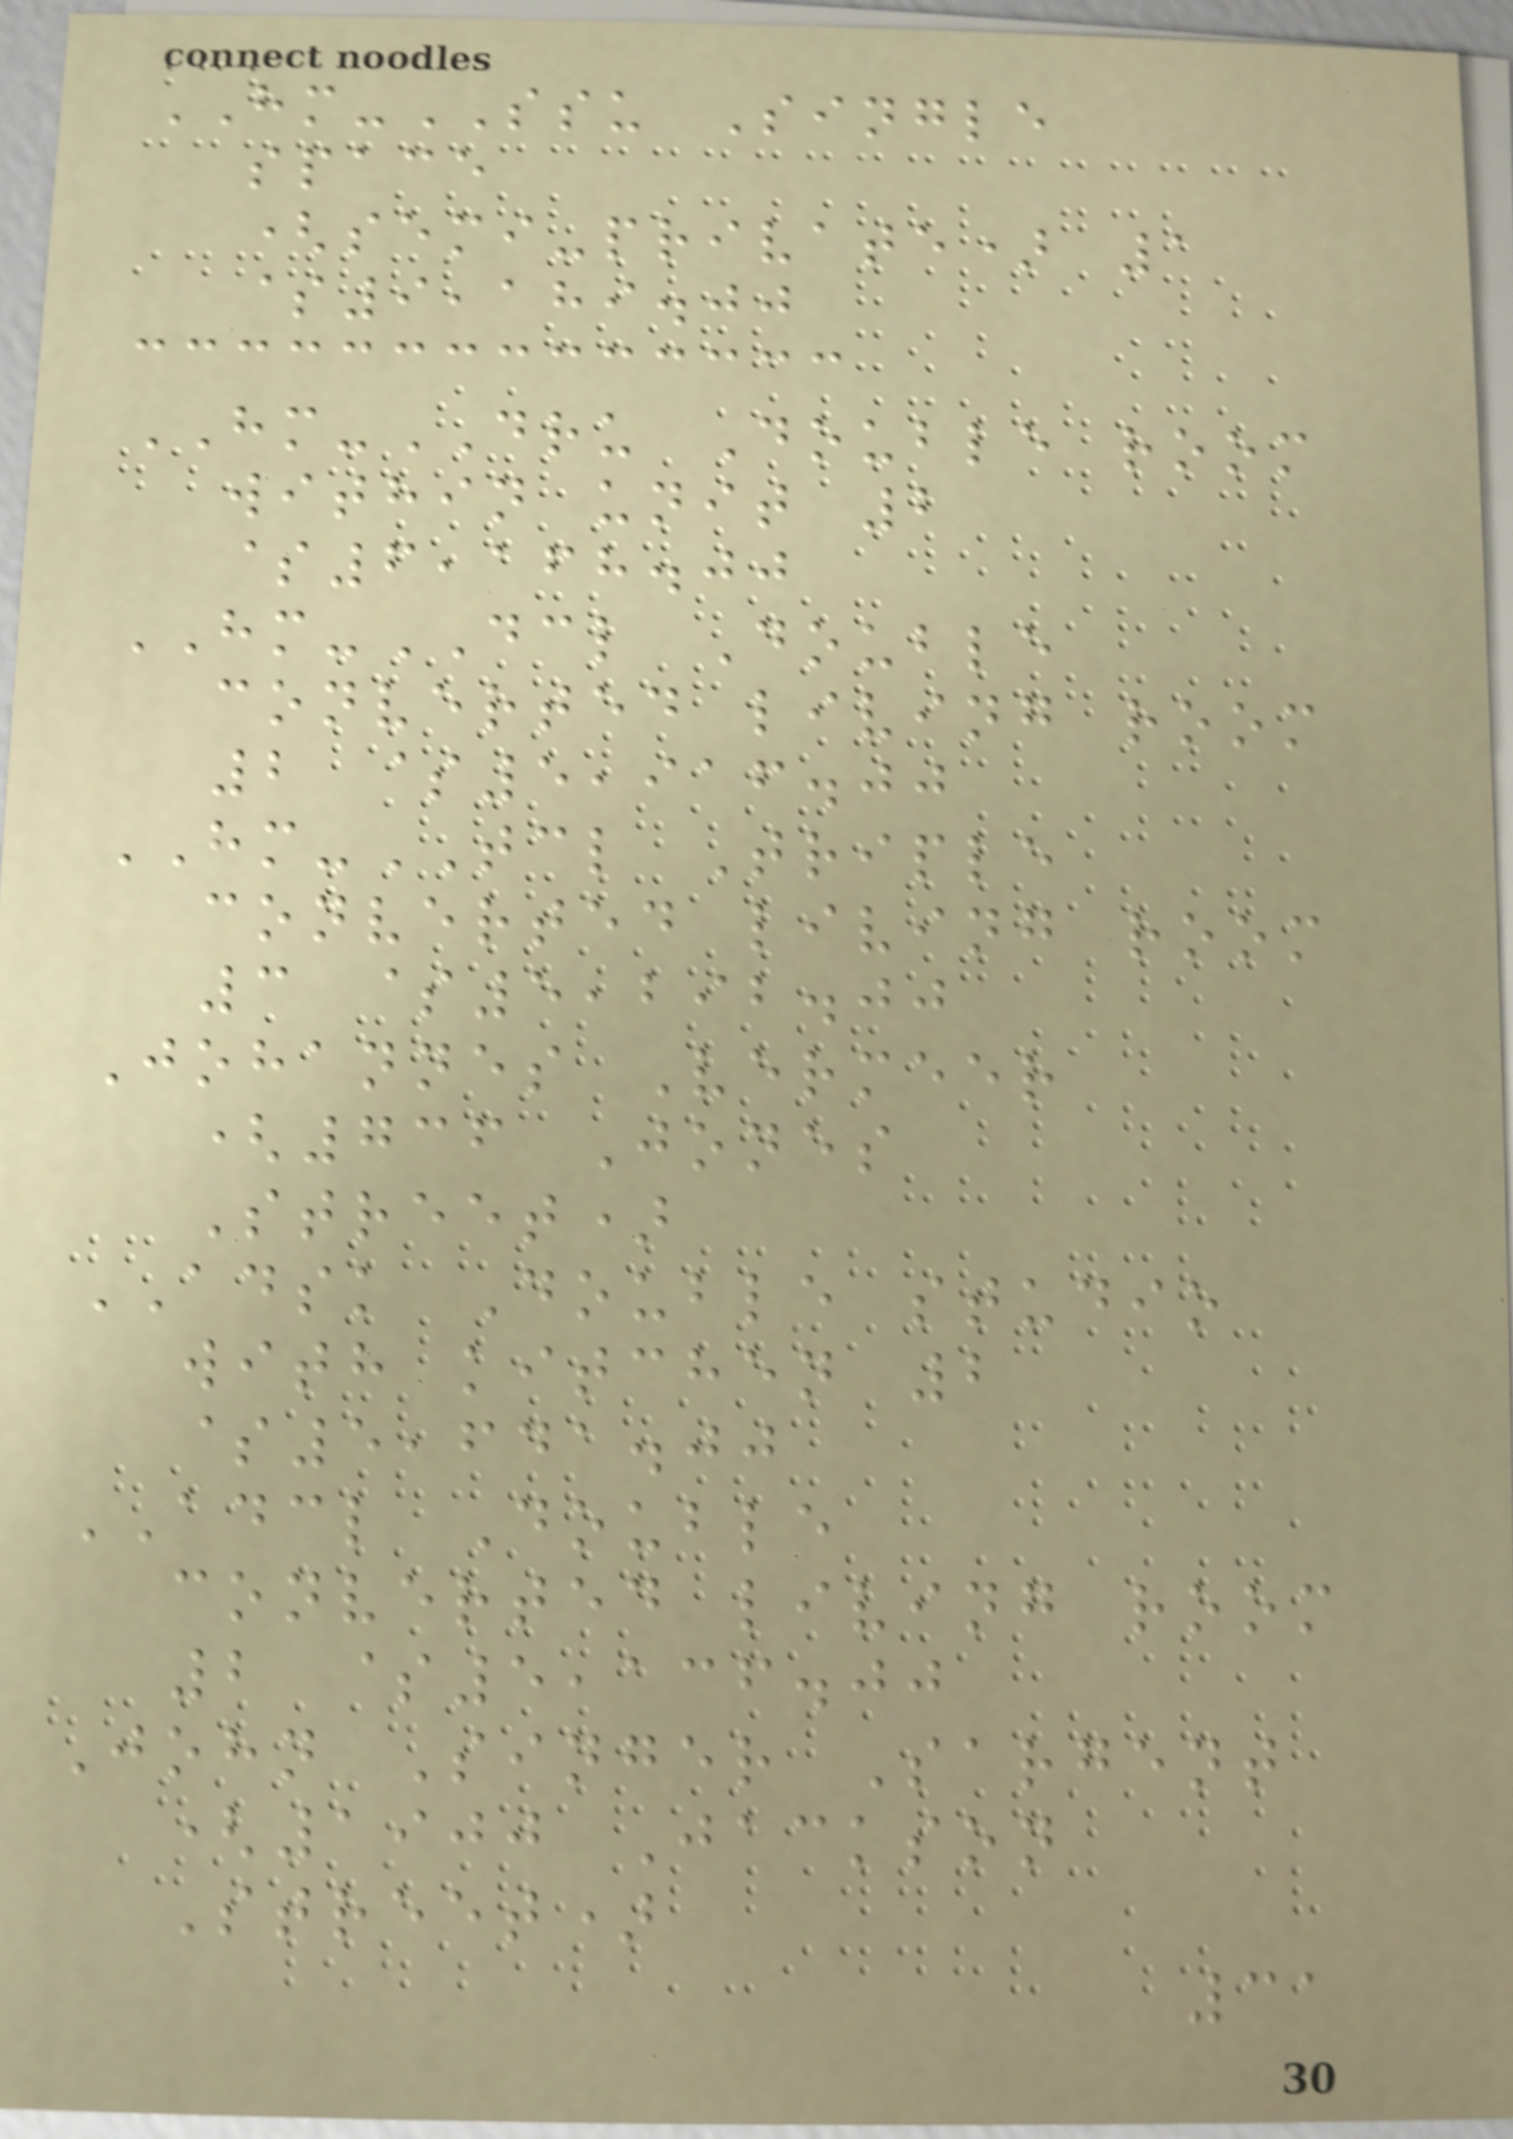HM-SSU Single
space
(semi-private) 1
$9,189.00
HM-DRU Double room
within unit 2
$6,168.00
HM-DCL Double
converted living room
2 $5,916.00
HM-TCL Triple
converted living room
3 $5,292.00
Johannes Vermeer
(736 Jones
Street)
ADSK Double studio
with kitchen 2
$5,641.00
ADCL Double
converted living room
2 $5,136.00
John Singer Sargent
(1900 Jackson
Street)
31
